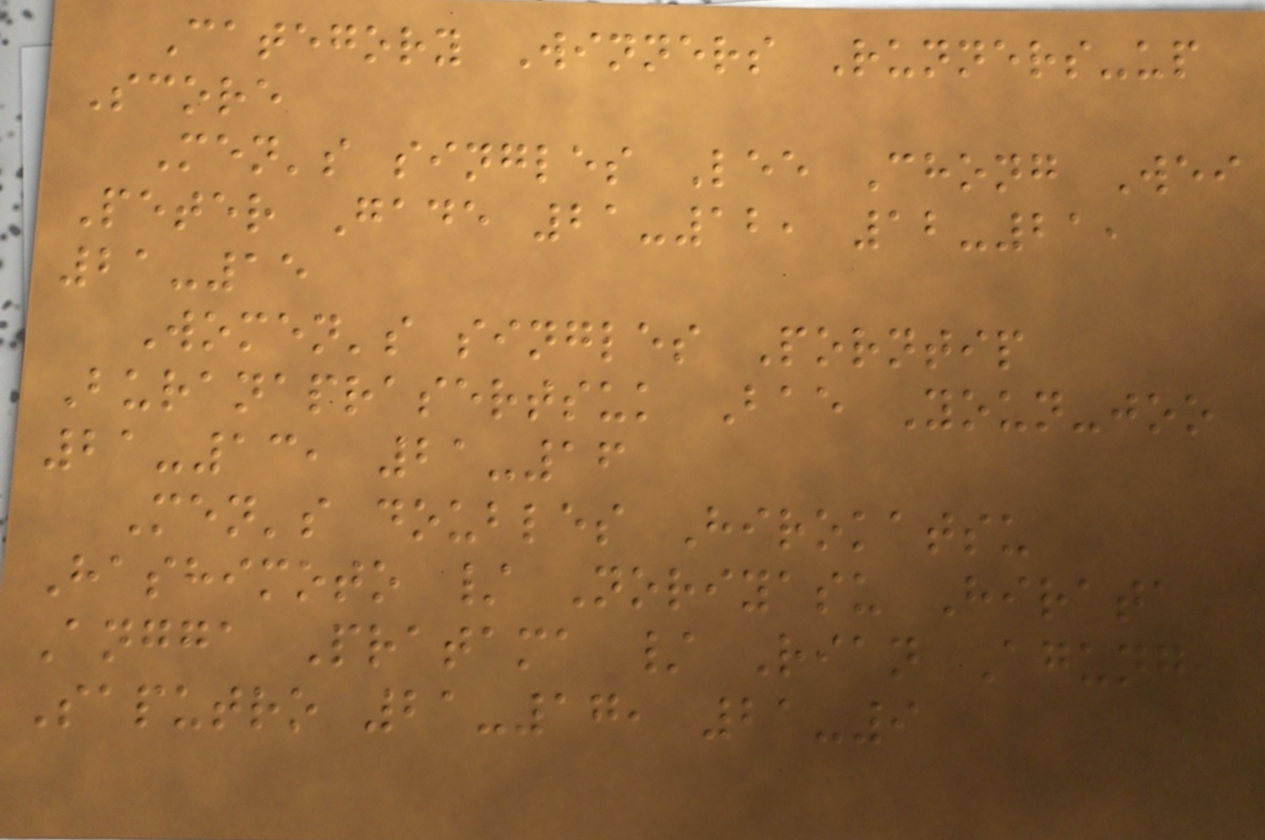Category Winners Runners-up
Score
Men's singles Lee Chong Wei
Peter Gade 21-12, 12-21,
21-15
Women's singles Porntip
Buranaprasertsuk Bae Youn-joo
21-13, 21-16
Men's doubles Hirokatsu
Hashimoto / Noriyasu Hirata
Angga Pratama / Rian Agung
Saputro 21-17, 21-9
